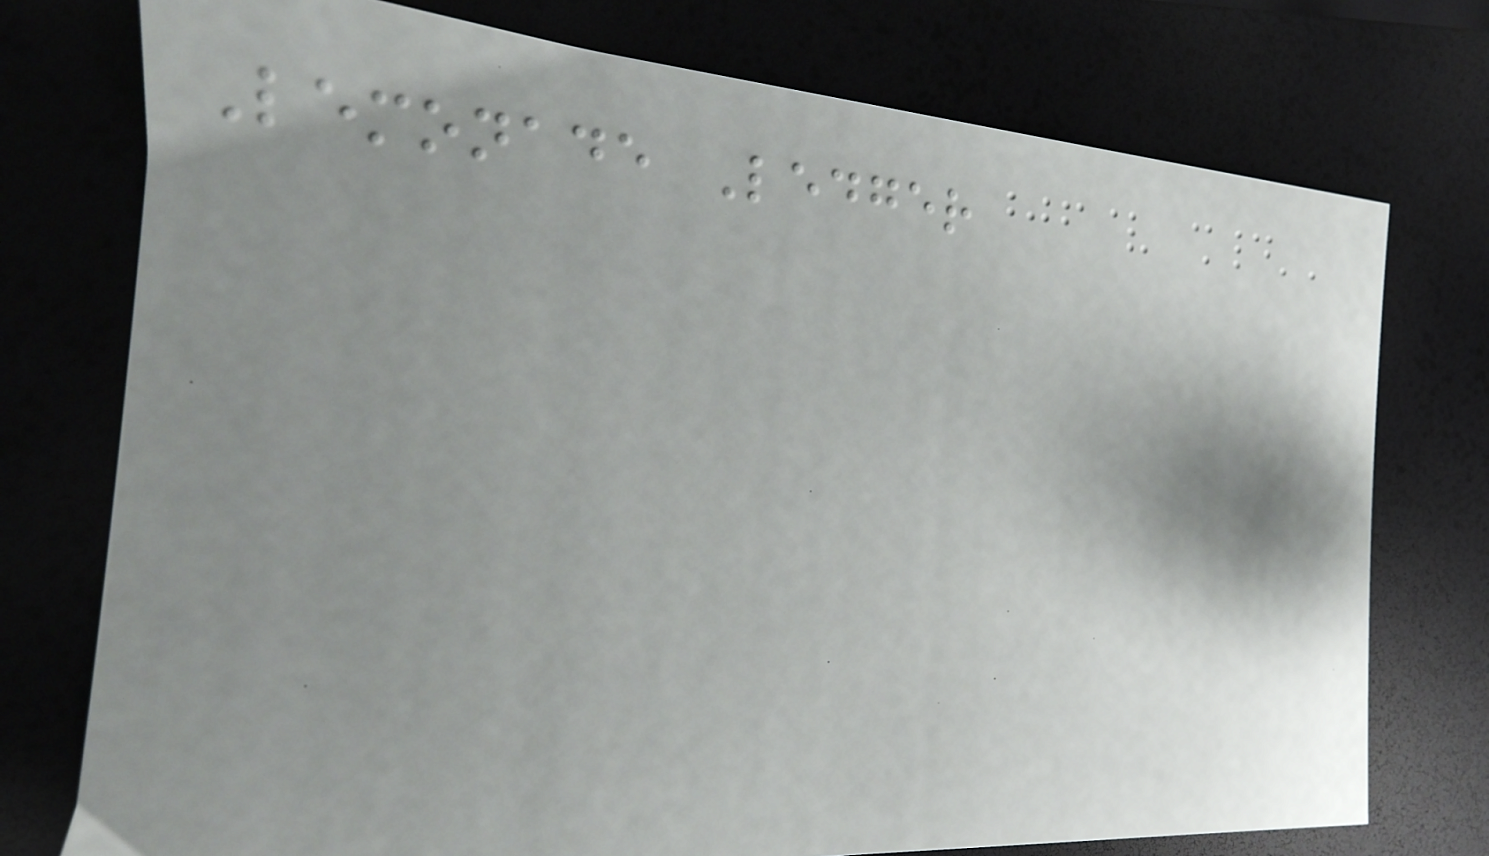Lemonade Ledger
